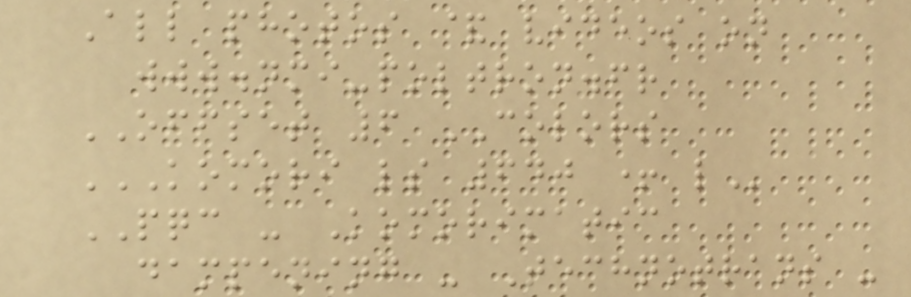All photos & videos on
www.nmi-poltron.fr
OFFSET 6 COLORS
KOMORI LS 640 + L
PQC - Komorimatic
dampening - Technotrans -
